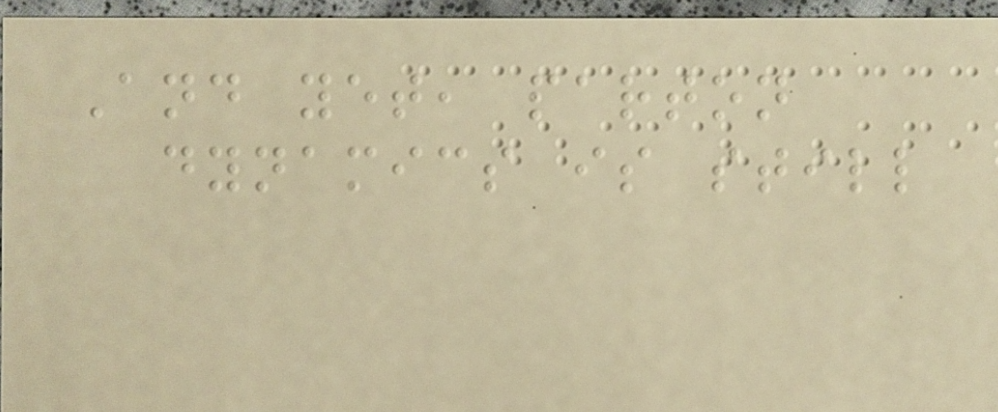And yet, parton
dynamics is still
